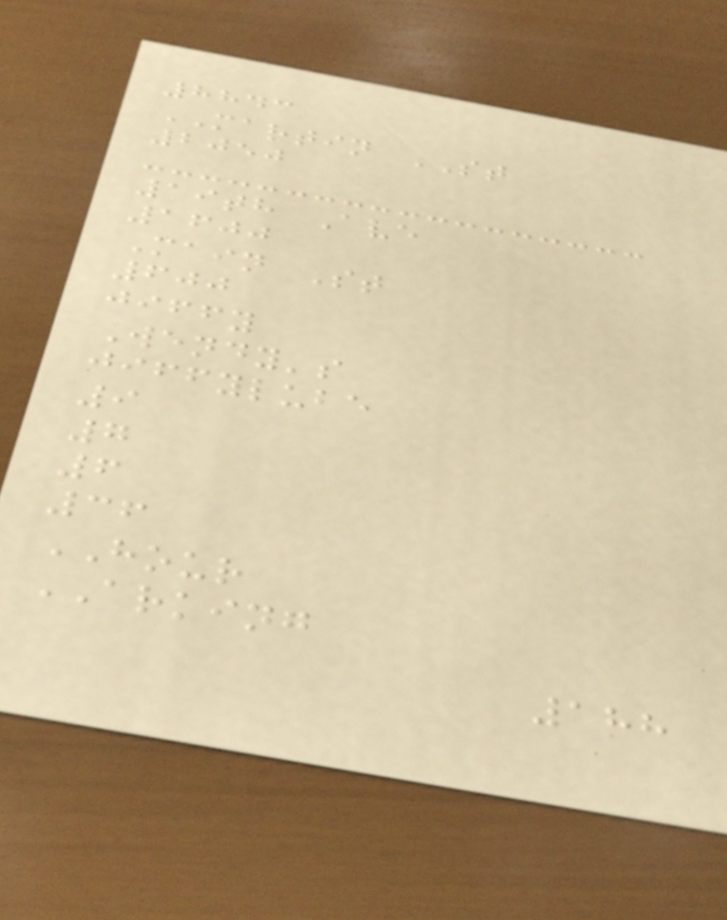8843
MARTIN ST
2050
19th Ave
1600
Main St
600
jiffy
Wendy's
jiffylube
9
7
6
36
HOUR
ARKING
188
